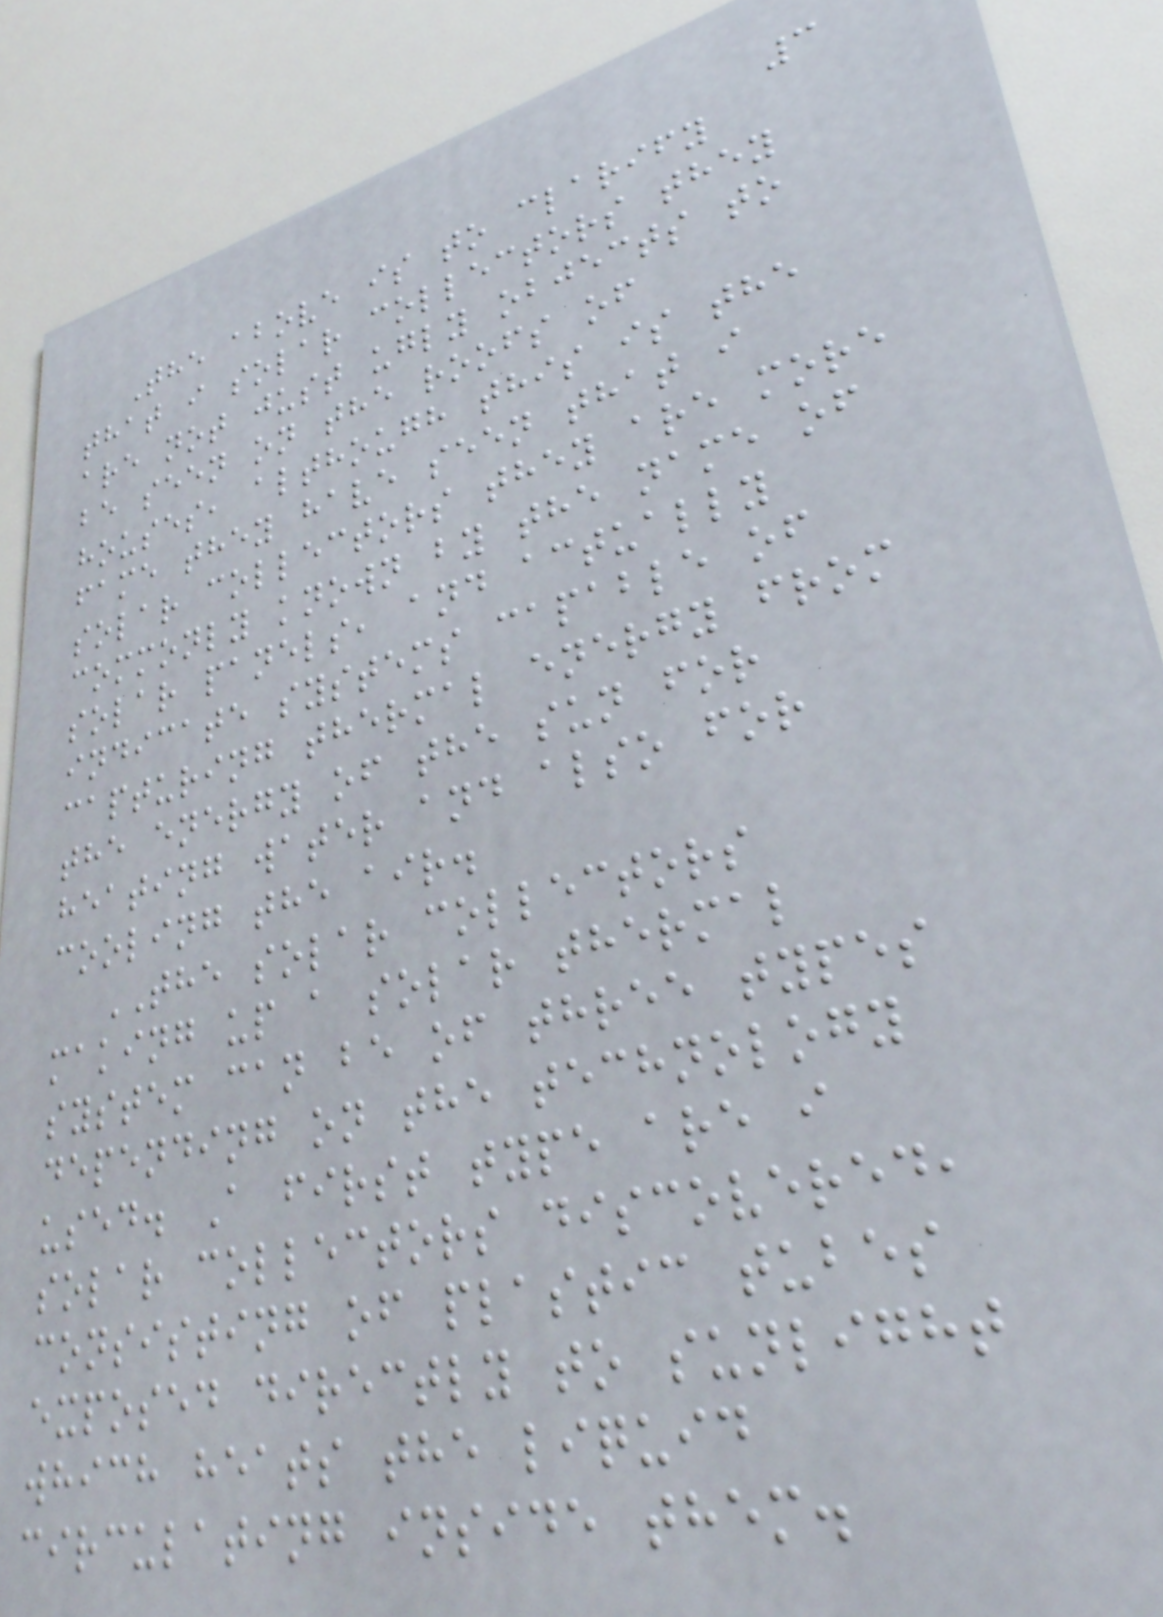3
The above is to clarify
that i solar collectors they
are not just ugly objects to
be seen on the roofs of
houses, although this is the
fame they have seen that i
solar collectors they are more
commonly known by the name of
solar panels, and actually
indicate systems capable of
capturing thermal energy from
the energy of the sun for
heating water and also for
cooling the air.
THE solar collectors
making up a solar thermal
system can be of three types
depending on the technology
used. A first type are i
solar collectors discovered,
consisting of plastic tubes
exposed directly to sunlight
which heats the liquid
circulating inside them.
